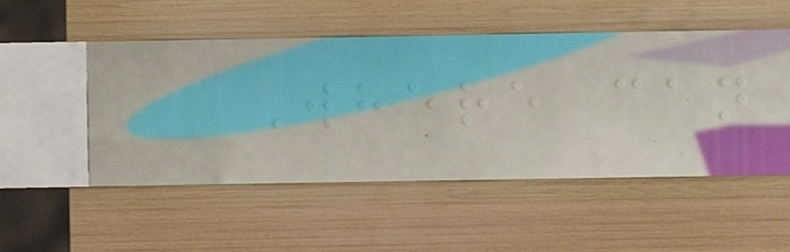Where can
